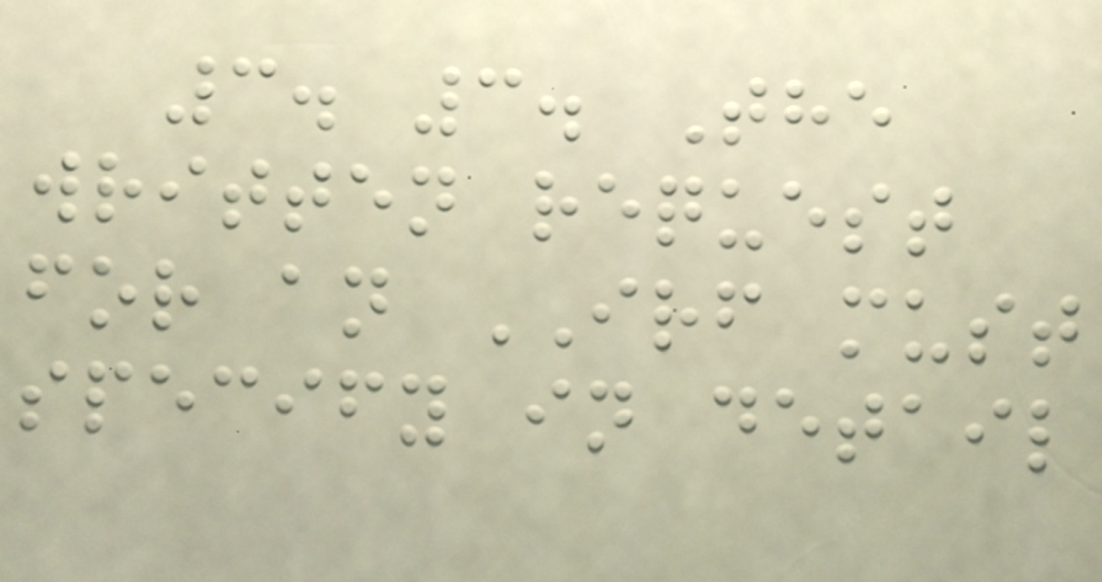3. 3. The
written request
for an IRF must
specify in detail
